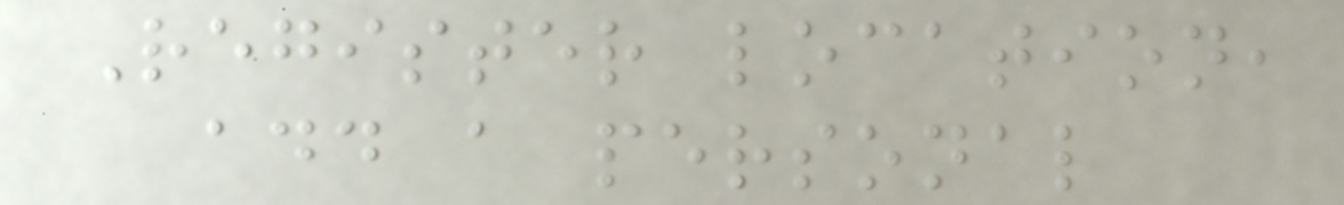Register location,
add a personal
